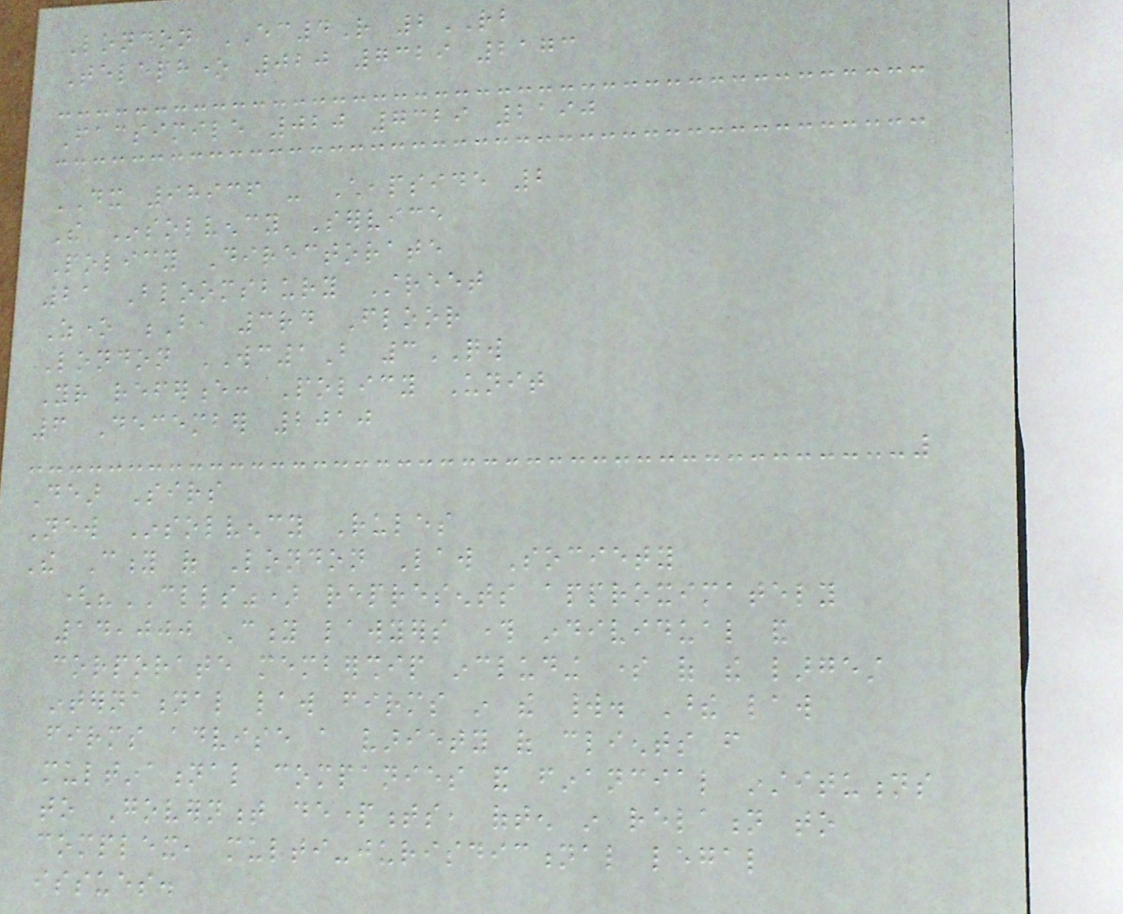London EC4R 2RB
Telephone 020 7329 2173
Facsimile 020 7329 2190
DX 98936 - Cheapside 2
The Insolvency Service
Policy Directorate
21 Bloomsbury Street
Zone B, 3rd Floor
London WC1B 3QW
Your reference: Policy Unit
6 December 2010
Dear Sirs
New Insolvency Rules
The City of London Law Society
("CLLS") represents approximately
14,000 City lawyers through individual and
corporate membership including some of the largest
international law firms in the world. These law
firms advise a variety of clients from
multinational companies and financial institutions
to Government departments, often in relation to
complex, multi-jurisdictional legal
issues.
